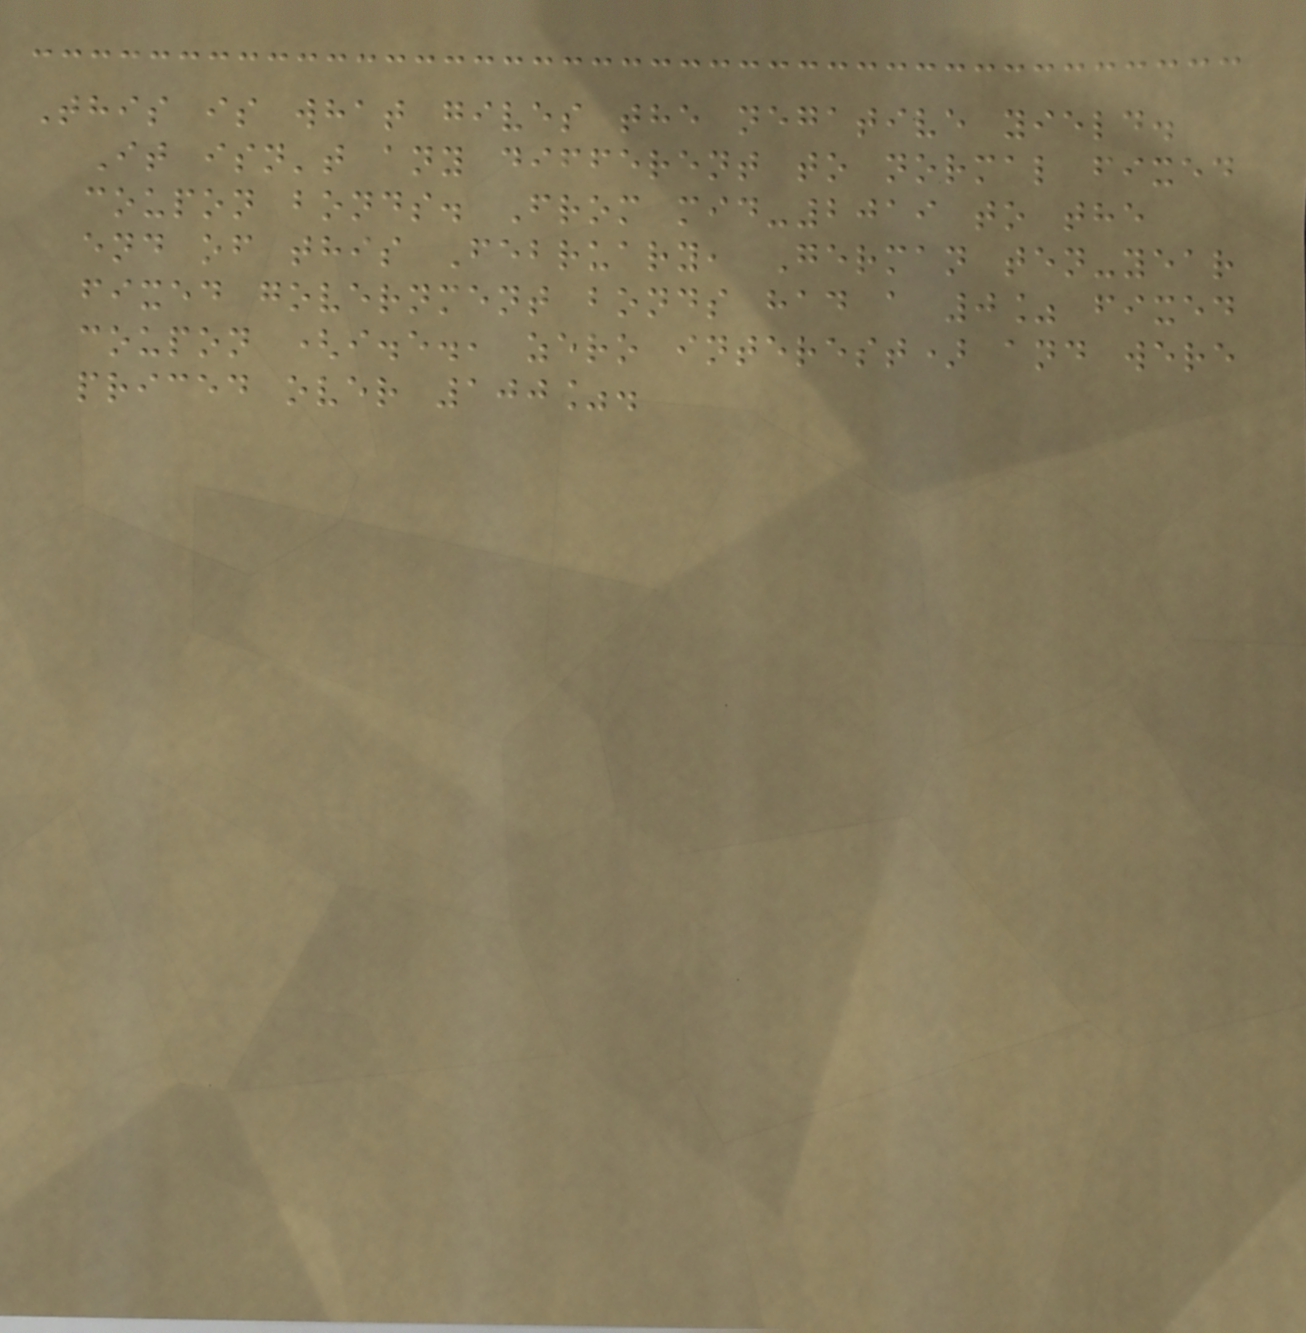This is what gives the negative yield.
It isn't any different to normal fixed
coupon bonds. From mid-2019 to the
end of this February, German ten-year
fixed government bonds had a 0% fixed
coupon (i.e., zero interest) and were
priced over 100%.
